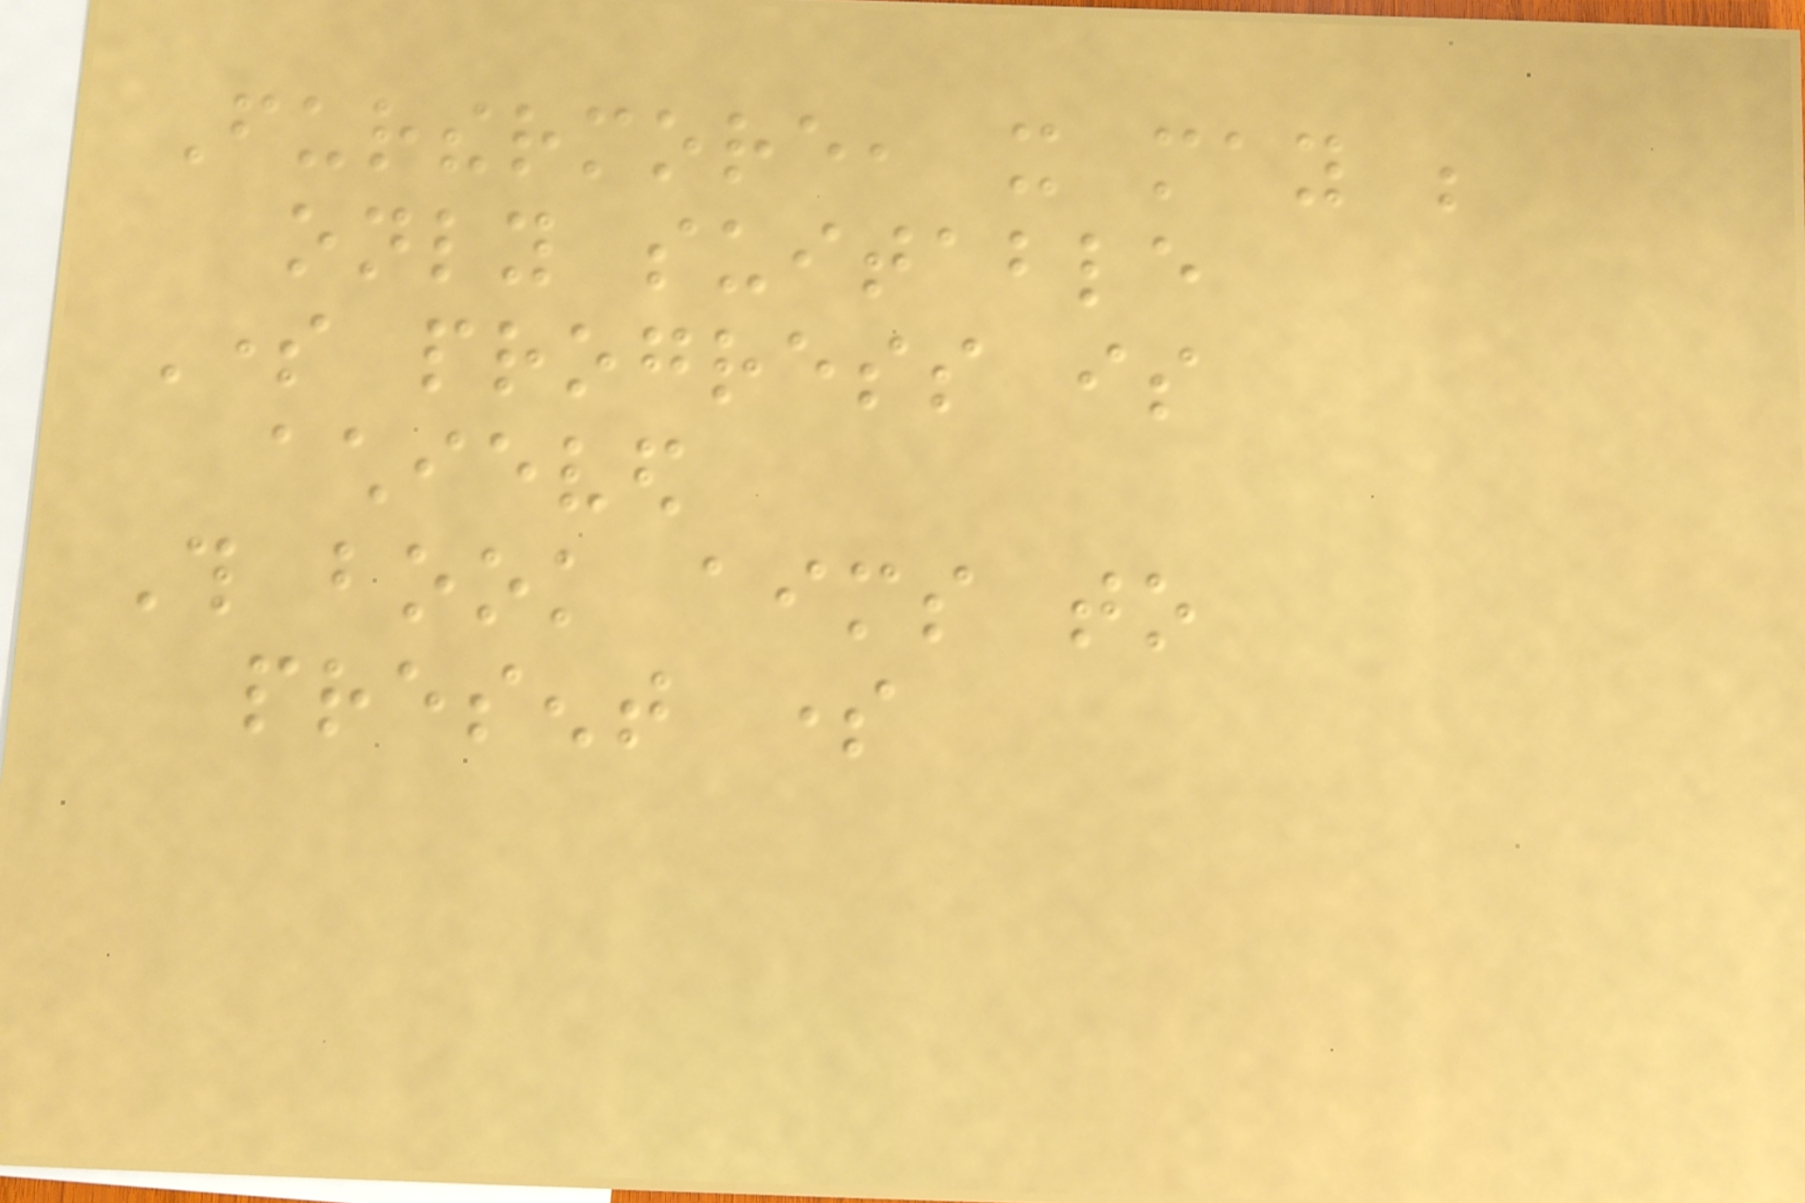Furthermore, it may be
only suitable
Some progress is
achieved
This book aims to
present some
